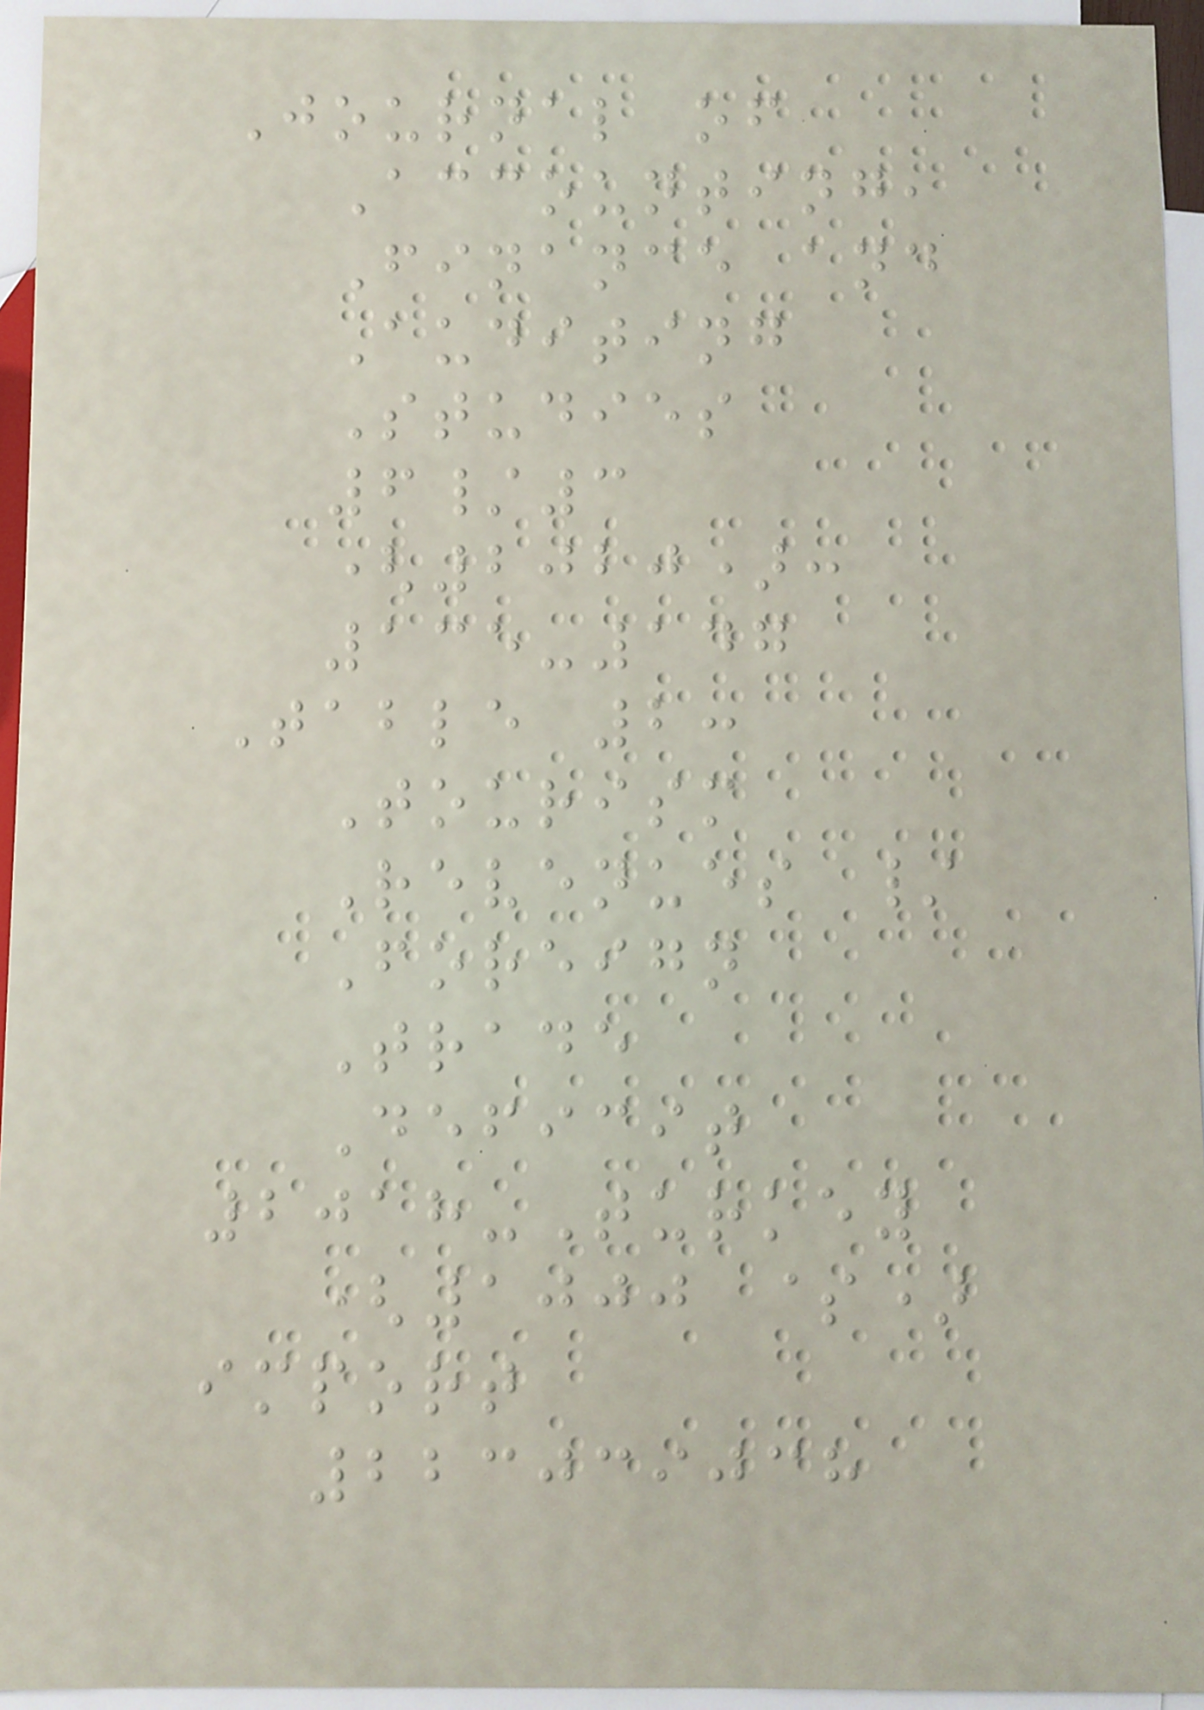Journal of
Accounting,
Finance and
Auditing
Studies
6/3
(2020):
135-147
Table 2:
Tourism
Revenues /
Foreign
Trade
Deficit
2018-Turkey
(1000 $)
import
223039038
